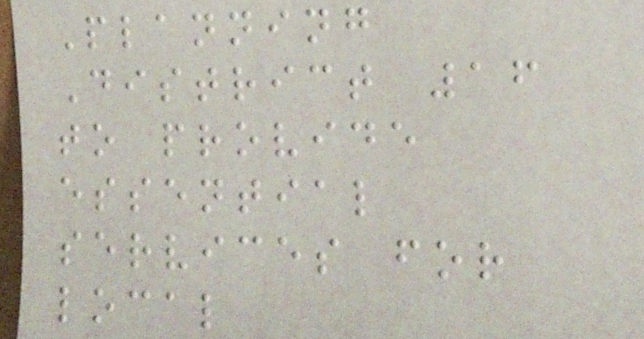Planning
District 16
to provide
essential
services for
local
